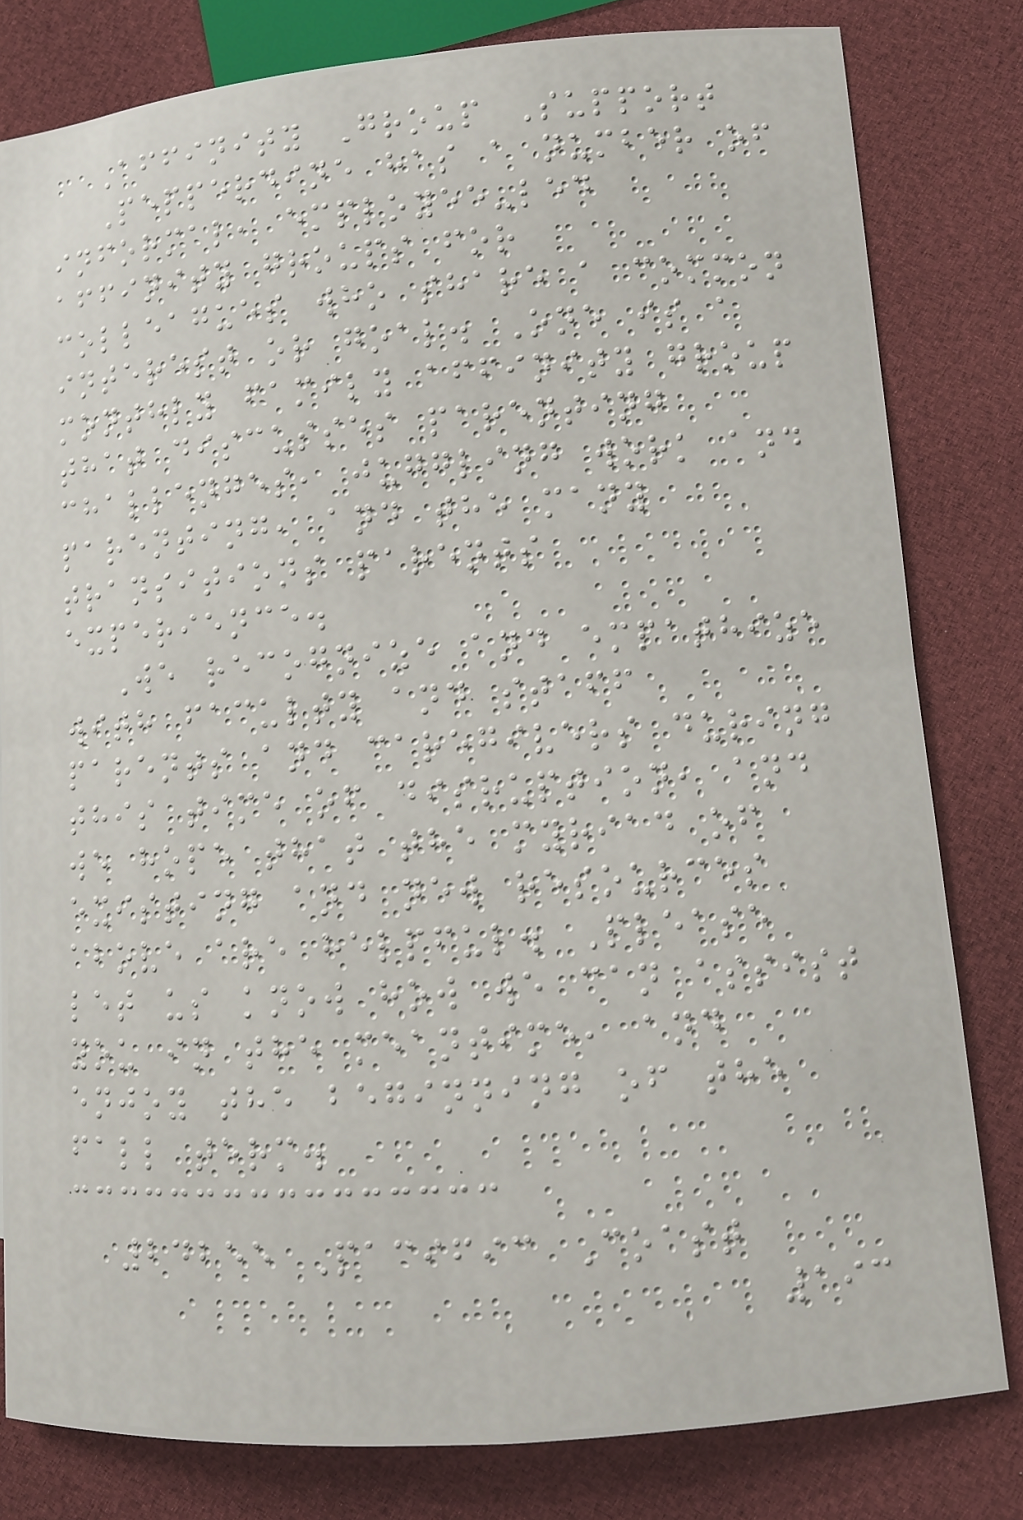Affinity Group Support
Pepperdine has a number of
informal, employee-led
affinity groups for
colleagues who share a common
interest or goal. One is a
monthly family affinity group
that discusses parenting
challenges, juggling work and
parenting, and the many
transitions parents
experience.
We recognize and empathize
with faculty and staff
parents and caregivers during
this time of disruption, and
we hope that the myriad of
existing and new resources
above are helpful. Please
let us know how we can assist
you in the meantime, and
enjoy the beginning of the
fall term.
24255 Pacific Coast
193
